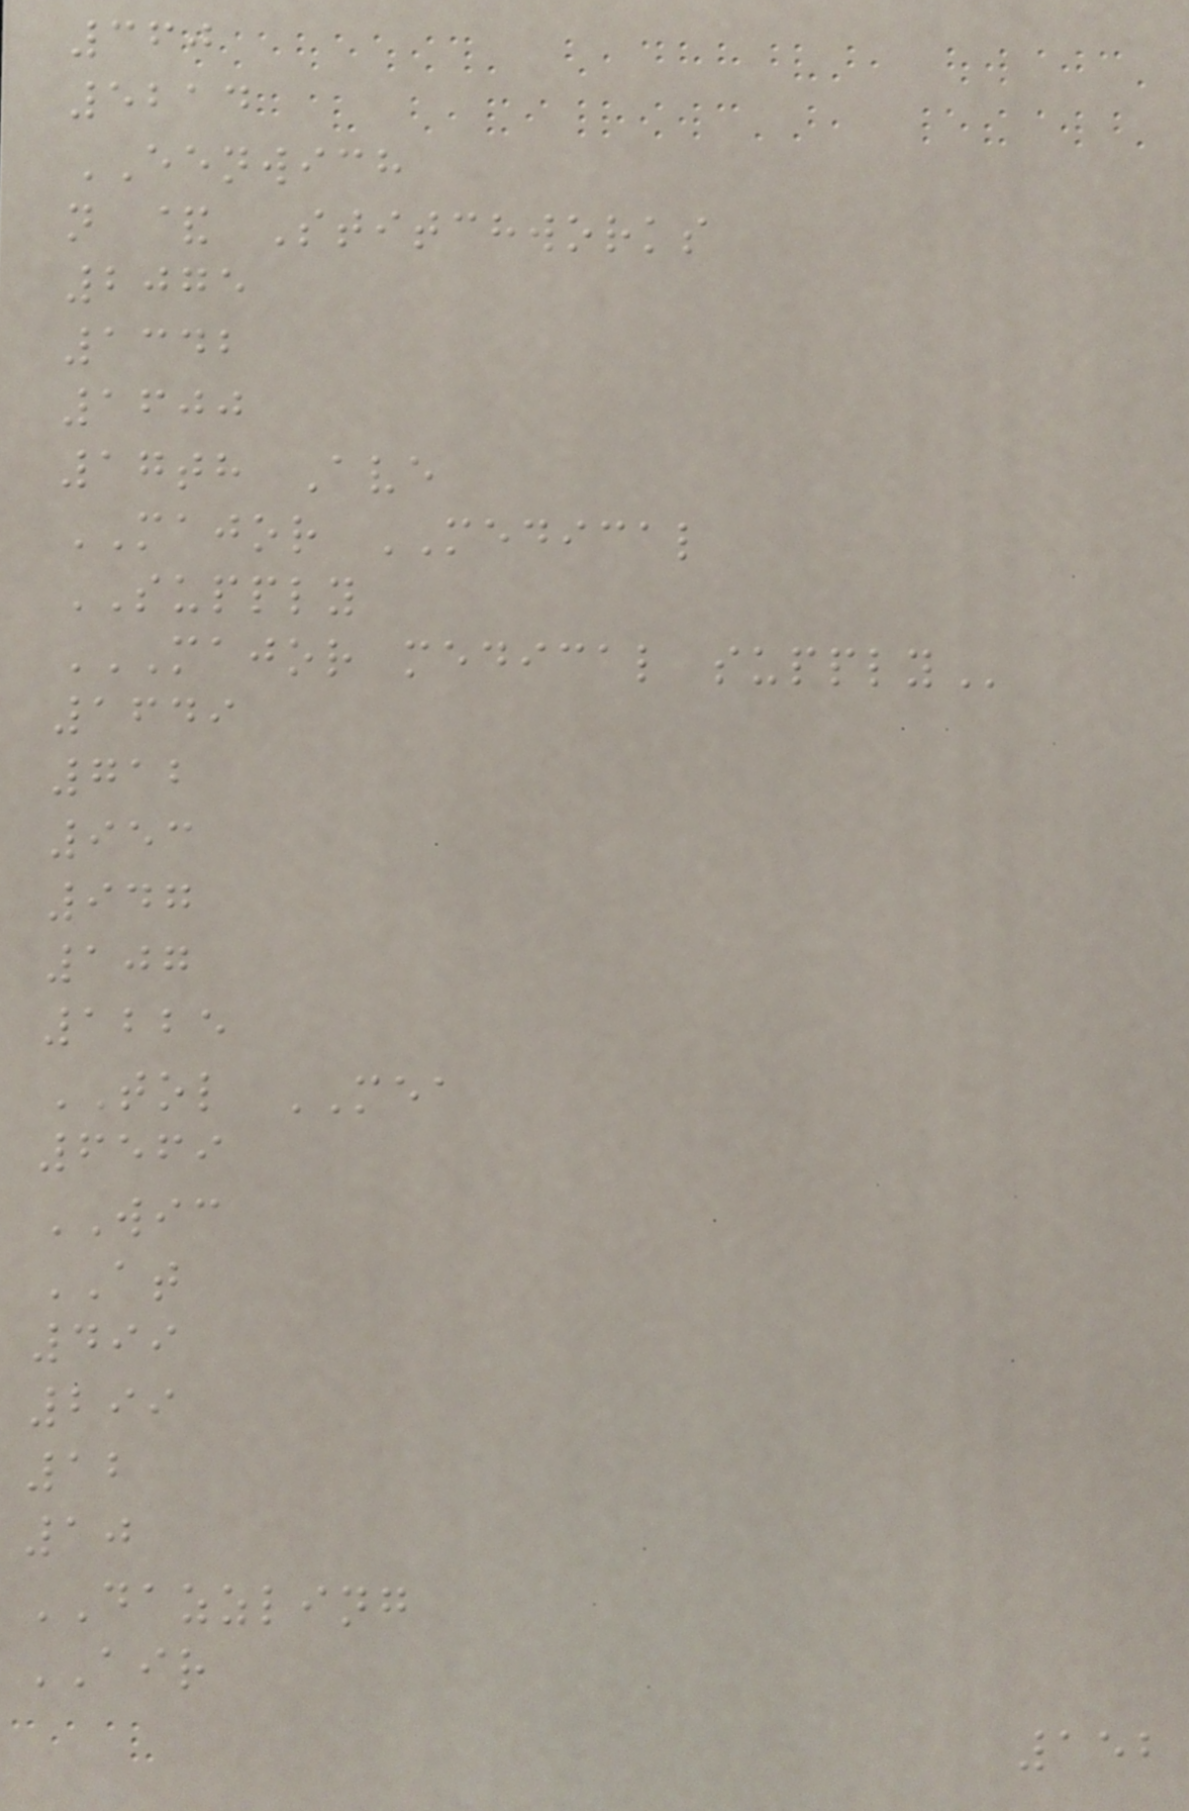360
5214
EENWICH
n & Stitchworks
2075
1342
1600
17th Ave
MAJOR MEDICAL
SUPPLY
MAJOR MEDICAL SUPPLY
1649
712
953
947
107
1225
TOL MEA
6569
WIC
AT
499
299
12
10
DAZZLING
AIR
152
